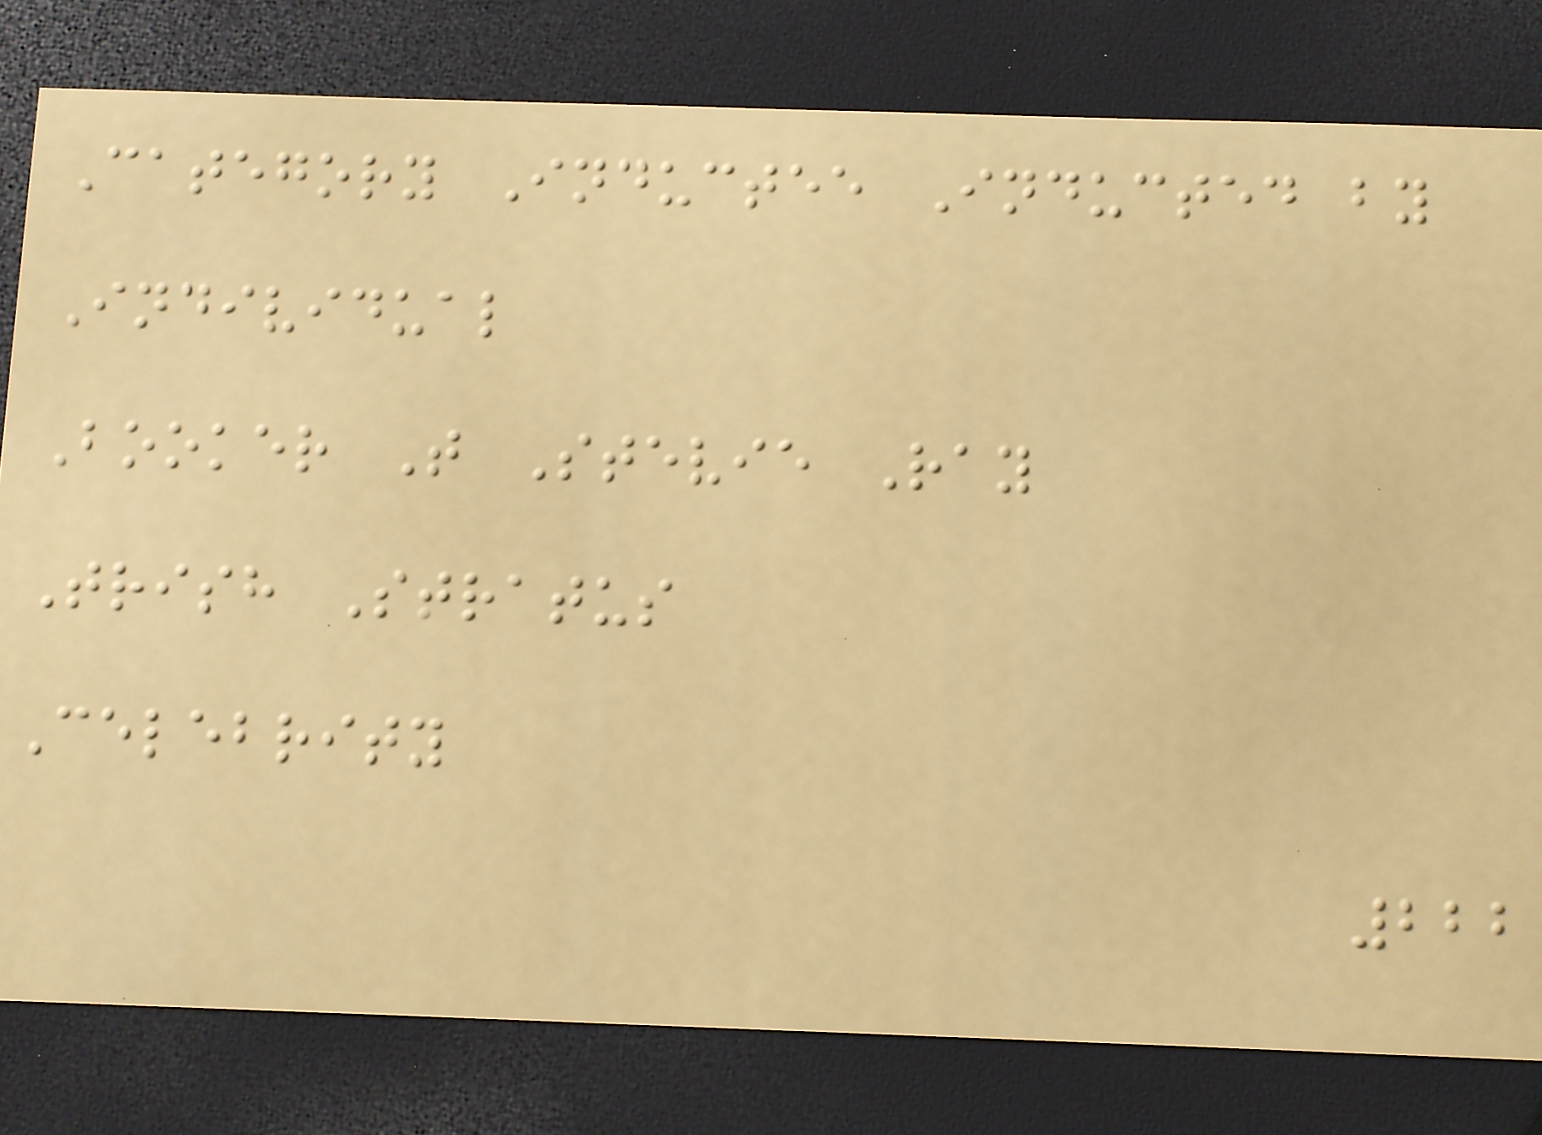Category Inductee Inducted by
Individual
Booker T Stevie Ray
Trish Stratus
Celebrity
222
